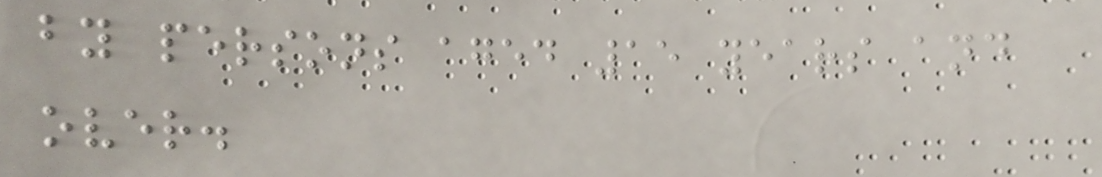by persons aged 15 years and
over.
